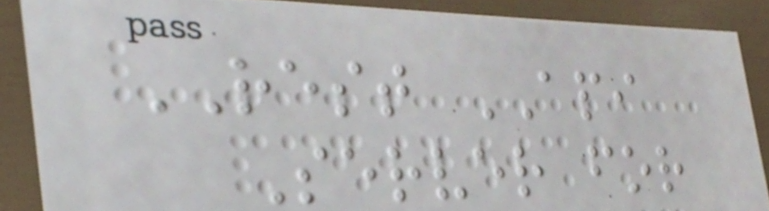REST API
Server for
